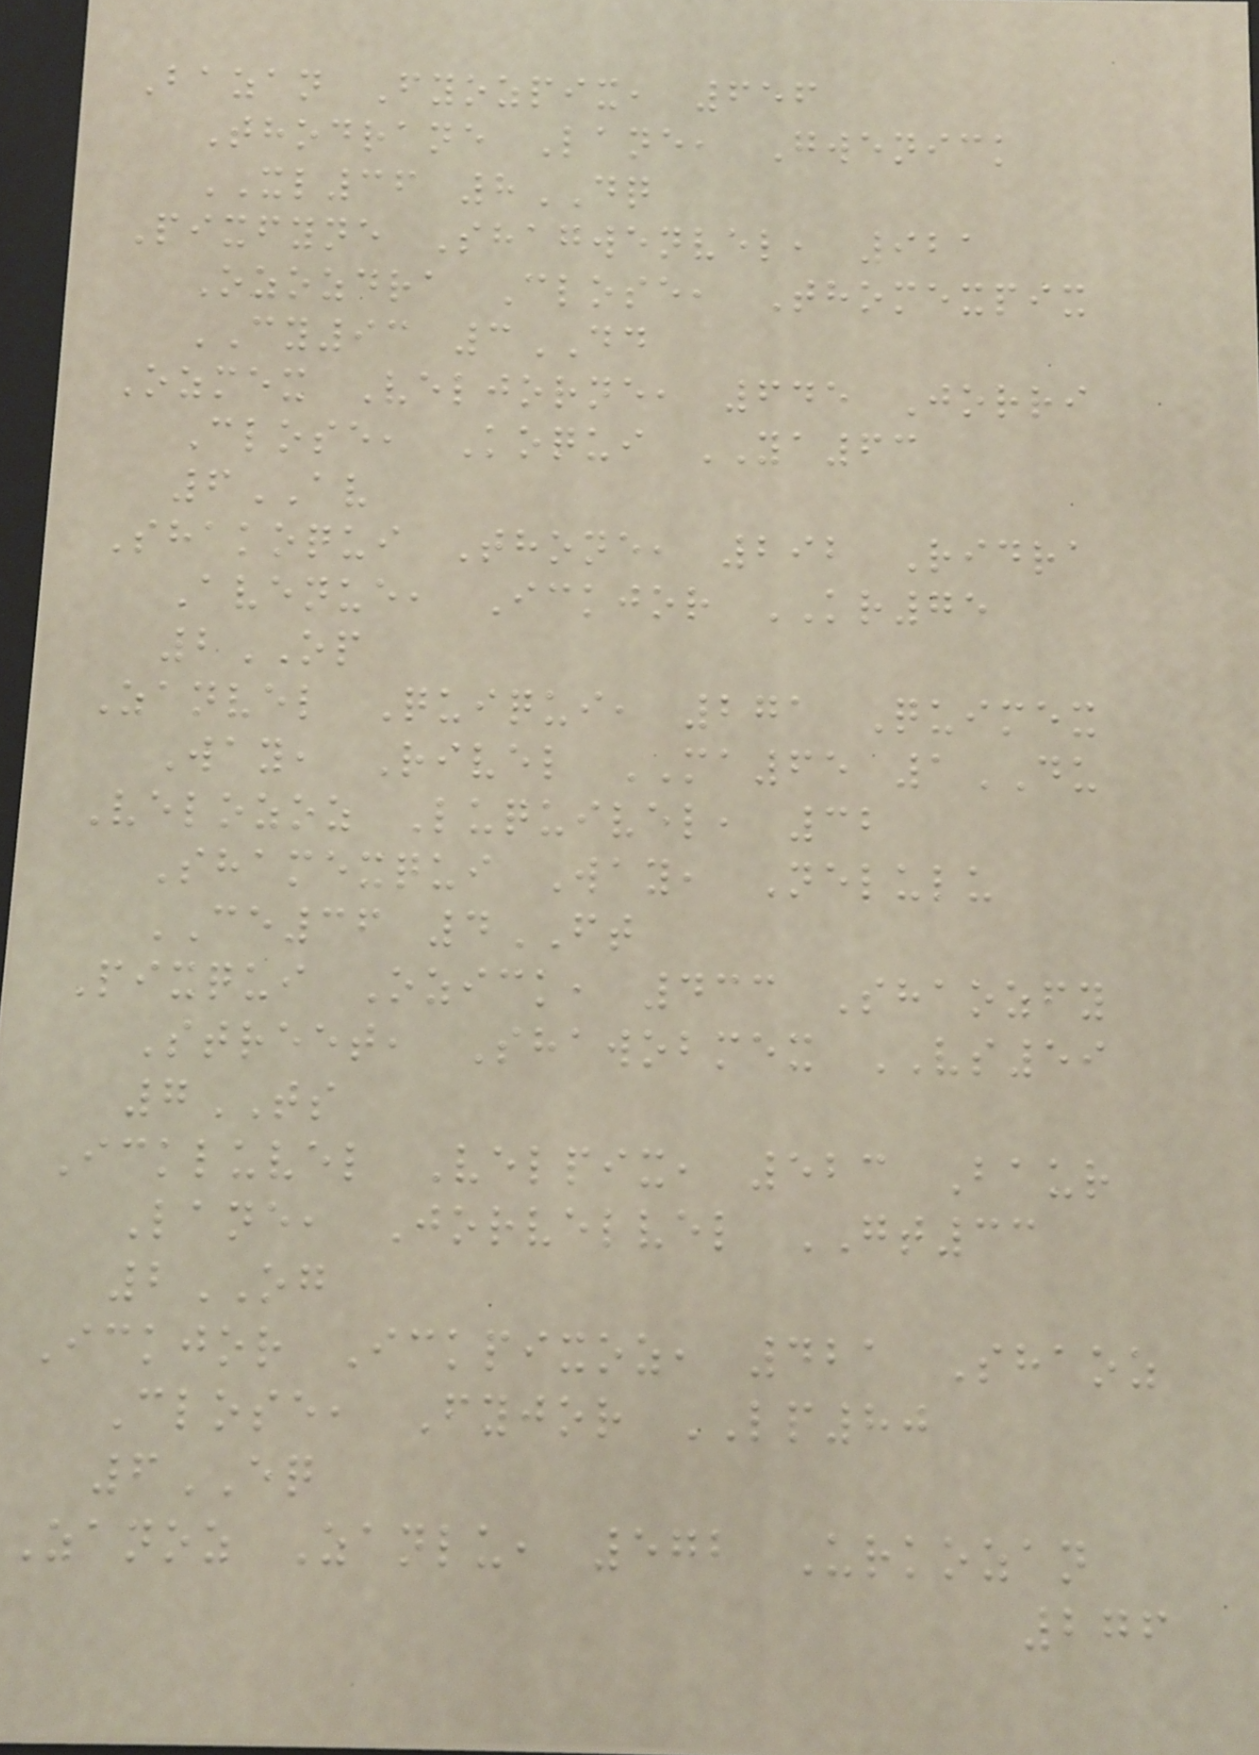Bazan Fyozpix, 656
Thodrane Lane, Gwenick
XL36 8DQ
Pixfyne Shagwenvel, 921
Ozozdra Close, Thomexpix
CY93 3DD
Ozmex Veljorne, 645 Jorri
Close, Koqui YA63
6AV
Shakoqui Thone, 292 Ridra
Avenue, Ickjor KR75
2OP
Zanvel Quiqui, 271 Quimex
Way, Rivel MA65 1DU
Velozoz Luquivel, 32
Shamexqui Way, Nelulu
CE36 4FT
Pixqui Ozick, 433 Shaozfy
Street, Shawobmex VS59
7TS
Ickluvel Velpix, 523 Baur
Lane, Jorvelvel GT33
2OG
Ickjor Ickpixoz, 421 Shaoz
Close, Fyjor LP80
6EQ
Zanoz Zanlu, 572 Urkozan
276
